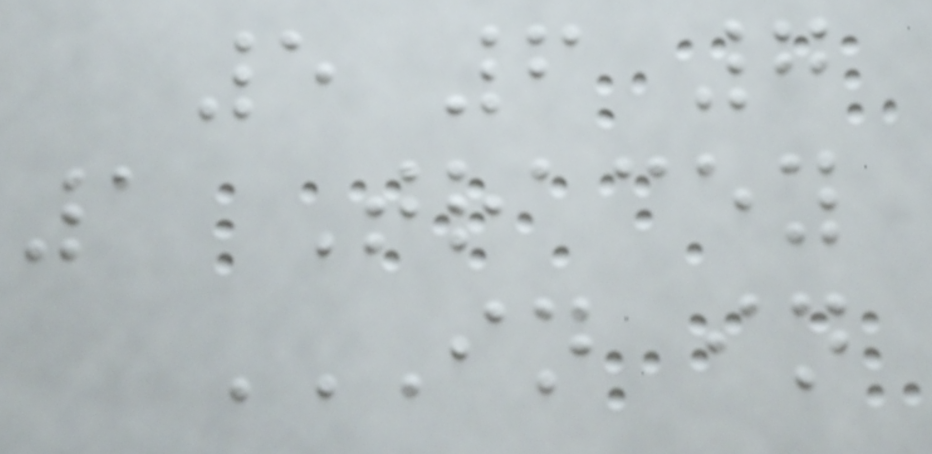5 6 7
1 Tracey
IN IN
